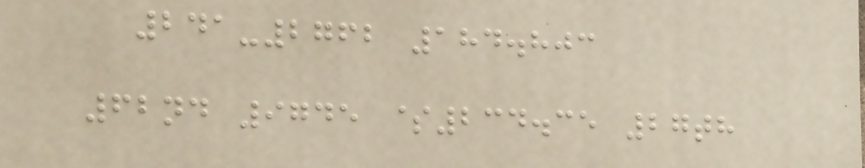241-2762 184.803
62nd 9745 $234.35 27th
